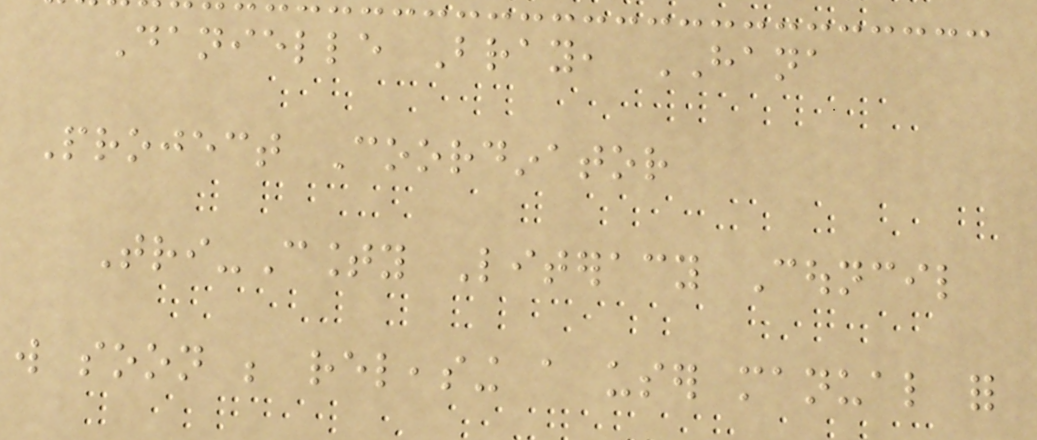Danielle Bray, HANA
Project Coordinator
Tri-County Literacy Council
will soon be releasing a user manual for
